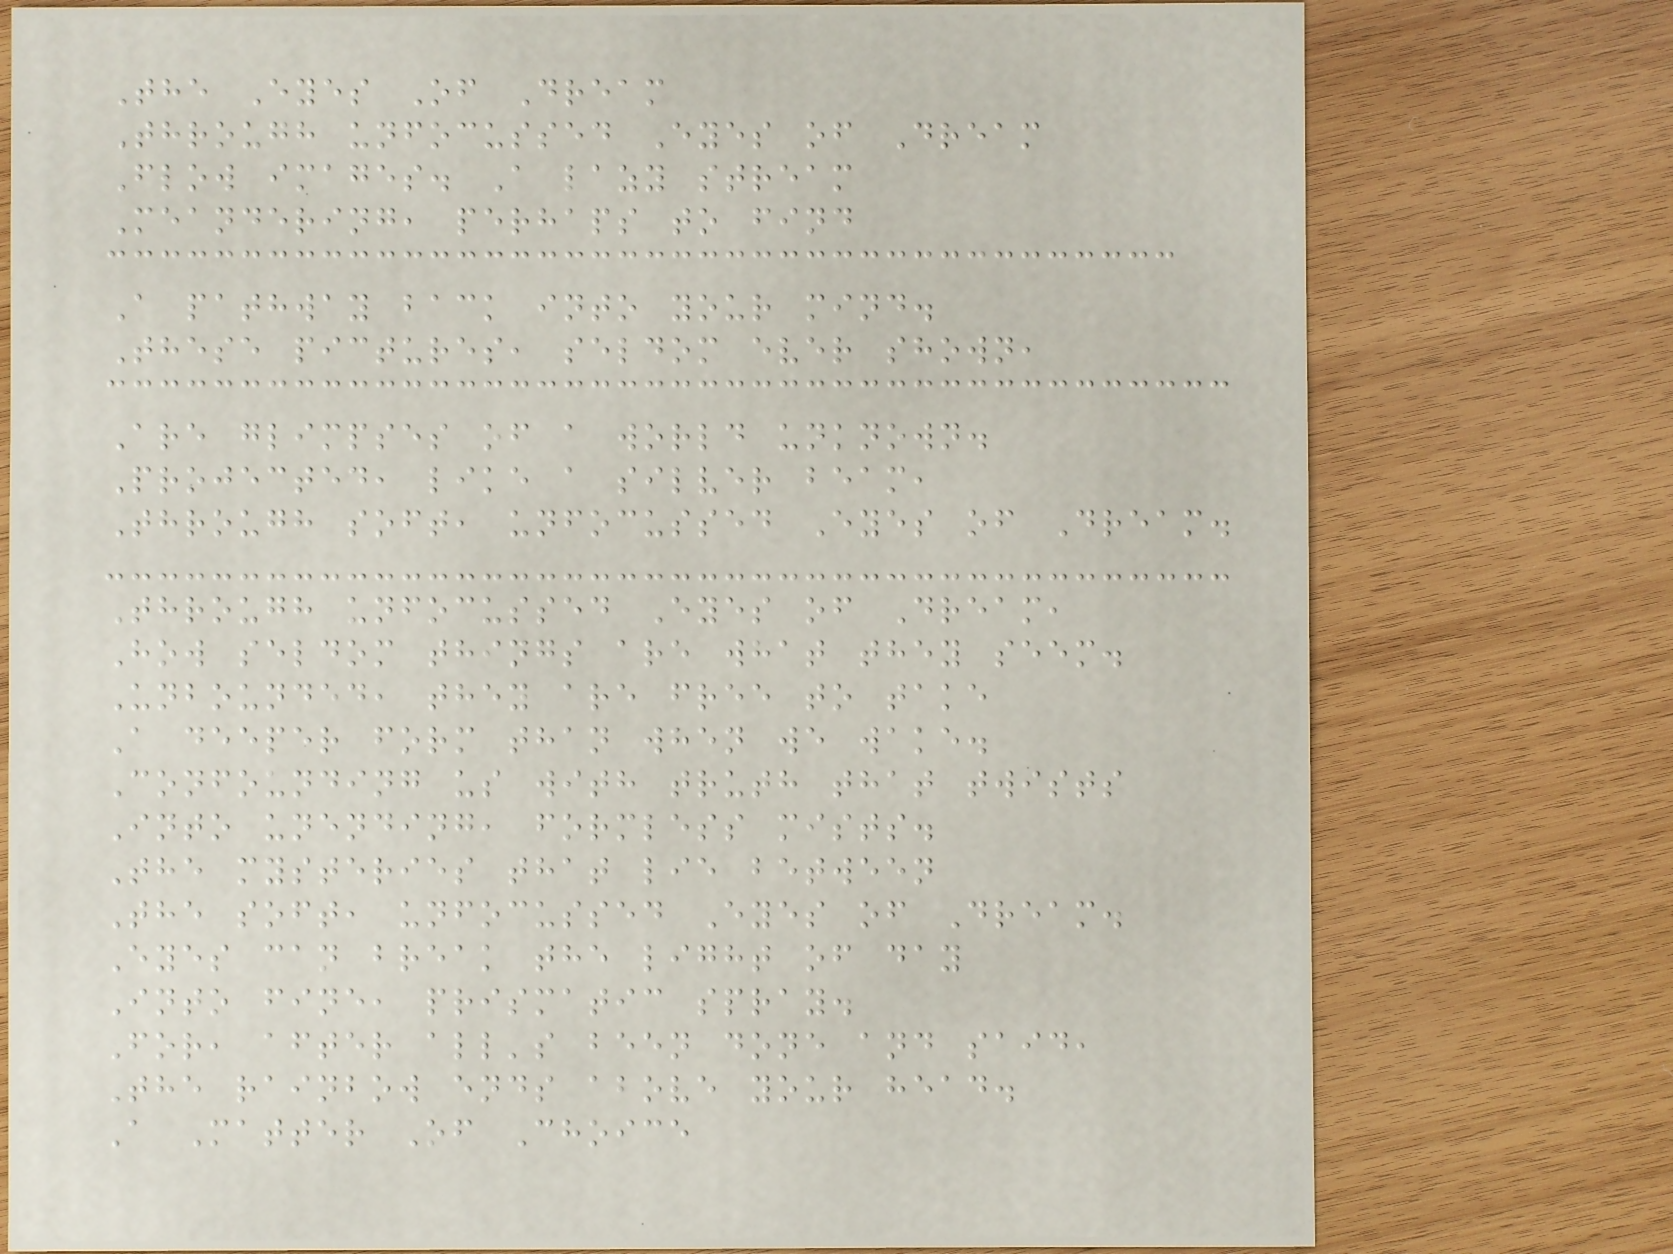The Eyes Of Dream
Through unfocussed Eyes of Dream
Flow images. A lazy stream
Meandering, perhaps to find
A pathway back into your mind.
These pictures, seldom ever shown,
Are glimpses of a world unknown.
Projected, like a silver beam,
Through soft, unfocussed Eyes of Dream.
Through unfocussed Eyes of Dream,
How seldom things are what they seem.
Unbounded, they are free to take
A deeper form than when we wake.
Confounding us with truth that twists
Into unending, formless mists.
The mysteries that lie between
The soft, unfocussed Eyes of Dream.
Eyes can break the light of day
Into fine, prismatic spray.
For, after all's been done and said,
The rainbow ends above your head.
A Matter Of Choice
